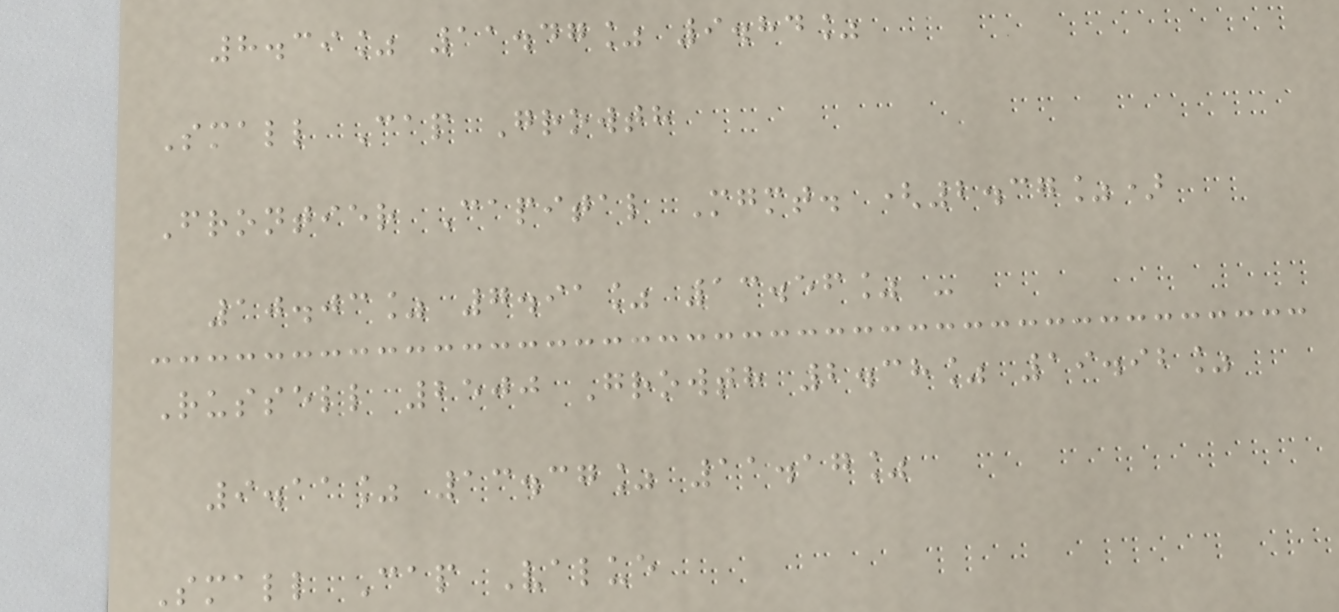8.39% 11.47% 9.84%
Small Cap Growth
Frontier Capital Mgmt. (2.37%)
10.03% 7.91% 13.56% -
Russell 2500 Growth 2.38% 19.92%
9.11% 13.37% 11.17%
Small Cap Value
